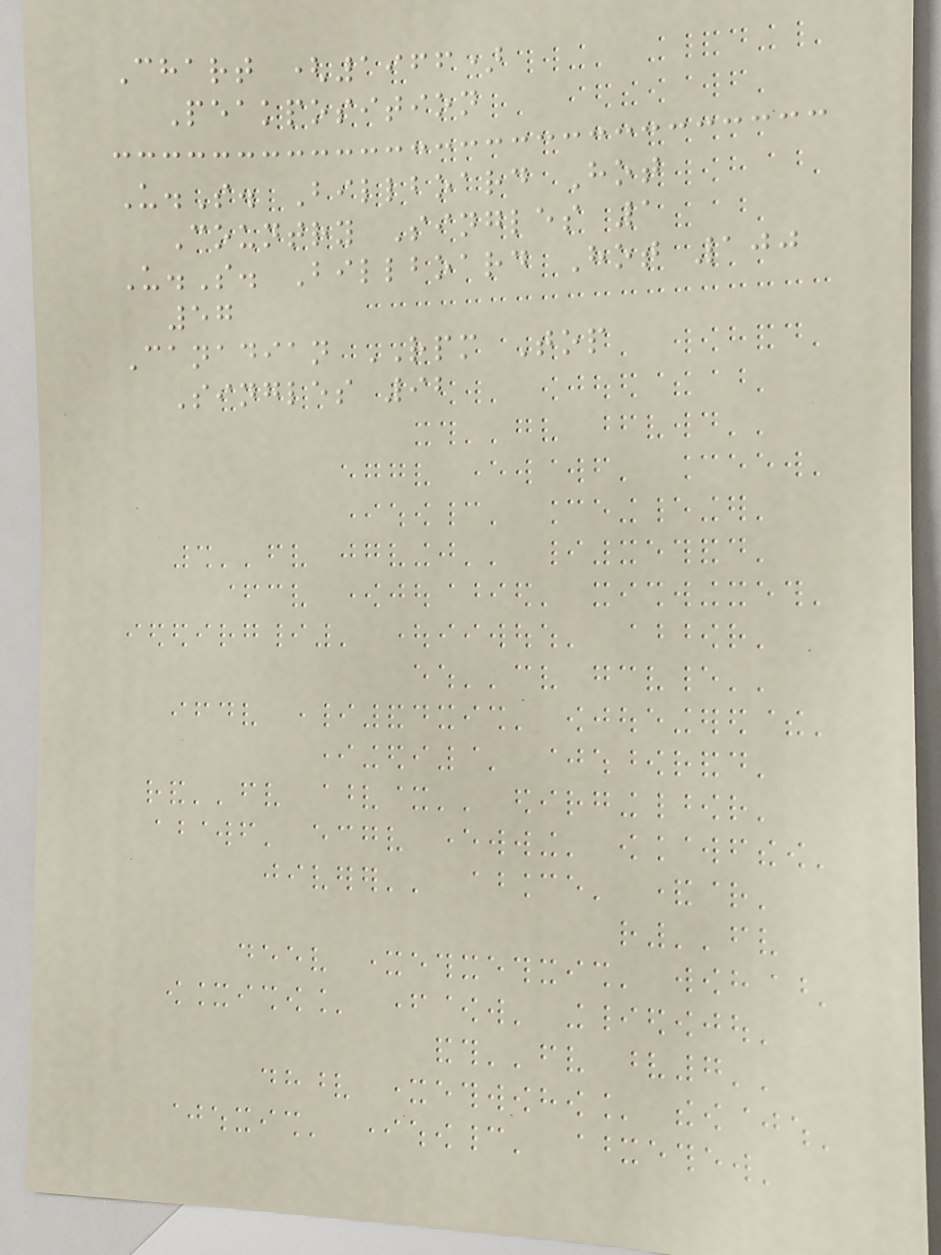Chart (1966)
Peakposition
U.S. Billboard Hot
Country Singles 1
U.S. Billboard Hot 100
57
Canadian RPM Top
Singles 92
